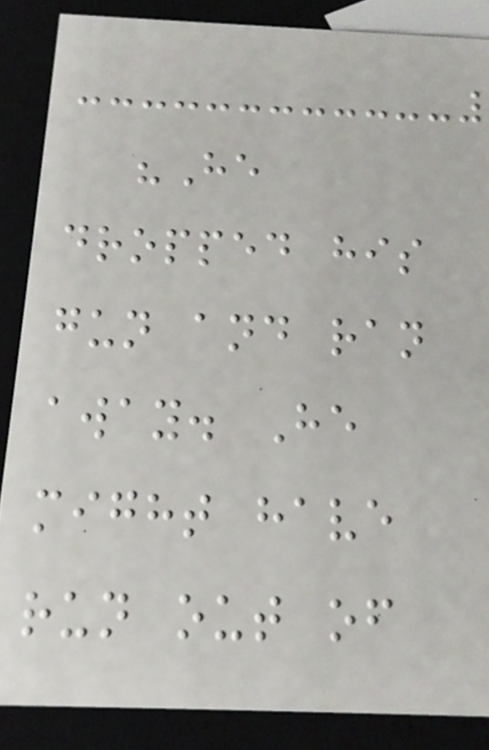"He
dropped his
gun and ran
away. He
might have
run out of
